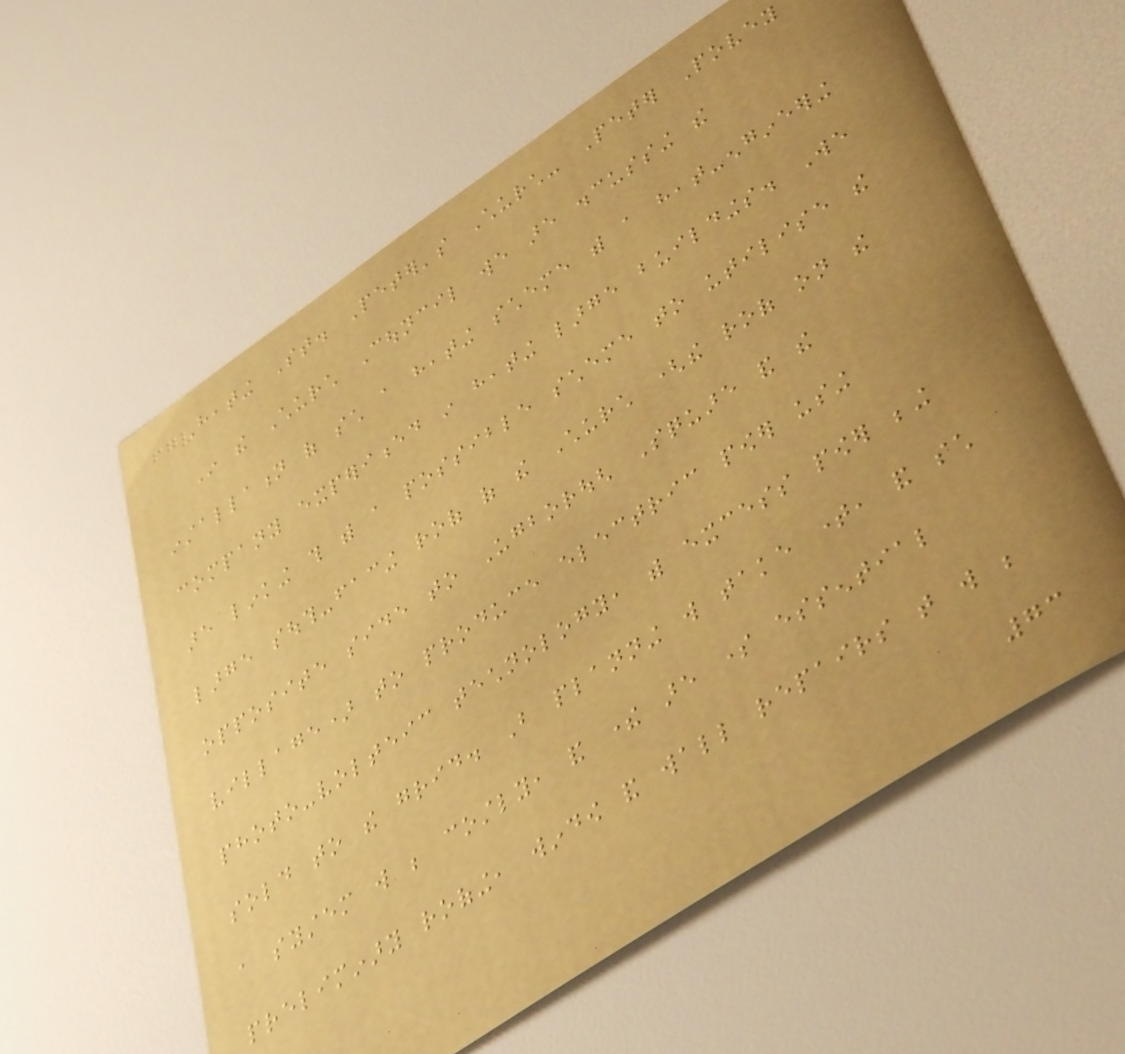Heating St. Peter's Church- Peter Povey
In the Church Council we are discussing the
installation of such a heating scheme with a heat-engineering
company experienced in heating large buildings. We
are linking this with a possible scheme to utilise the
large south-facing roof of the Church (the roof on the
opposite side to Ugborough Square and the
village) to produce electric power using
photo-volteic technology, with excess power being
sold to the grid. But planning will take time, and such
a system will be costly, and there are some essential
preliminary roofing, window and wall repairs that will be
73
